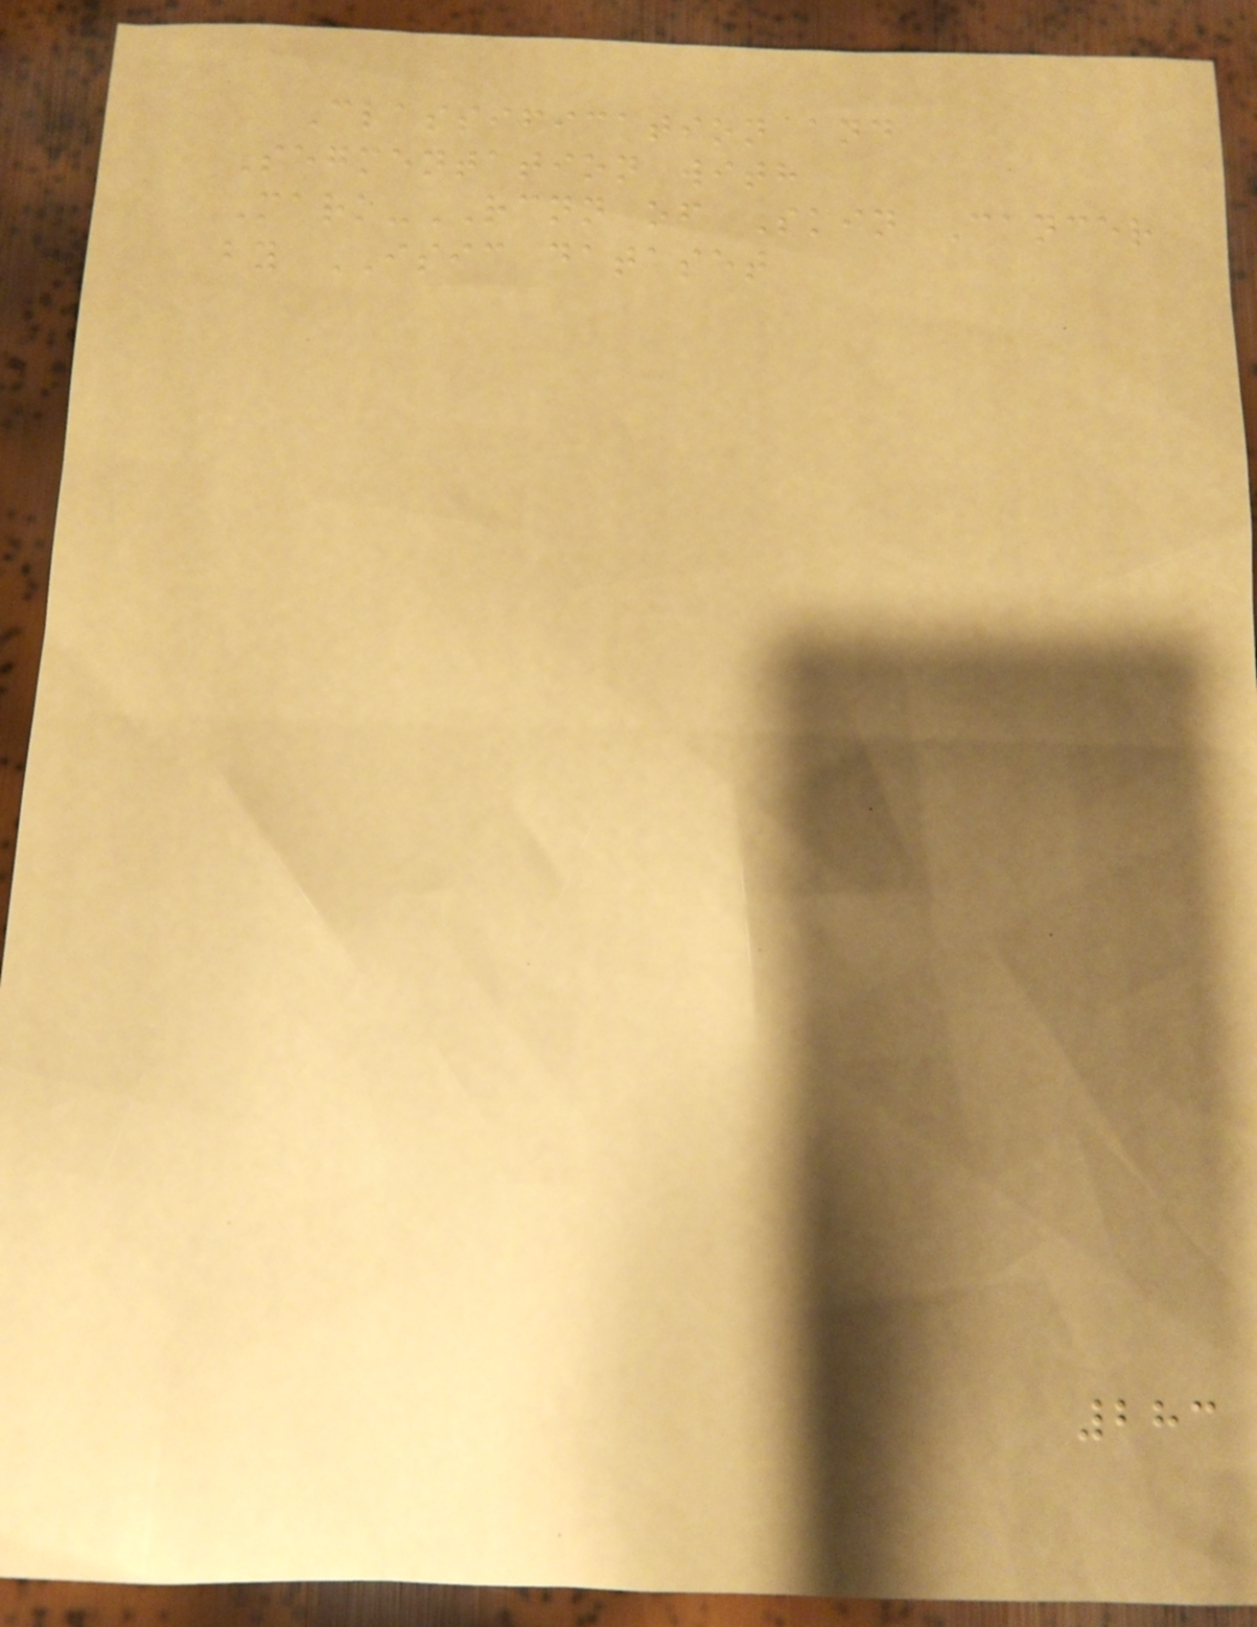Classification and
Segmentation with
Mark-RCNN of Skin Cancer
by ISIC dataset
283
